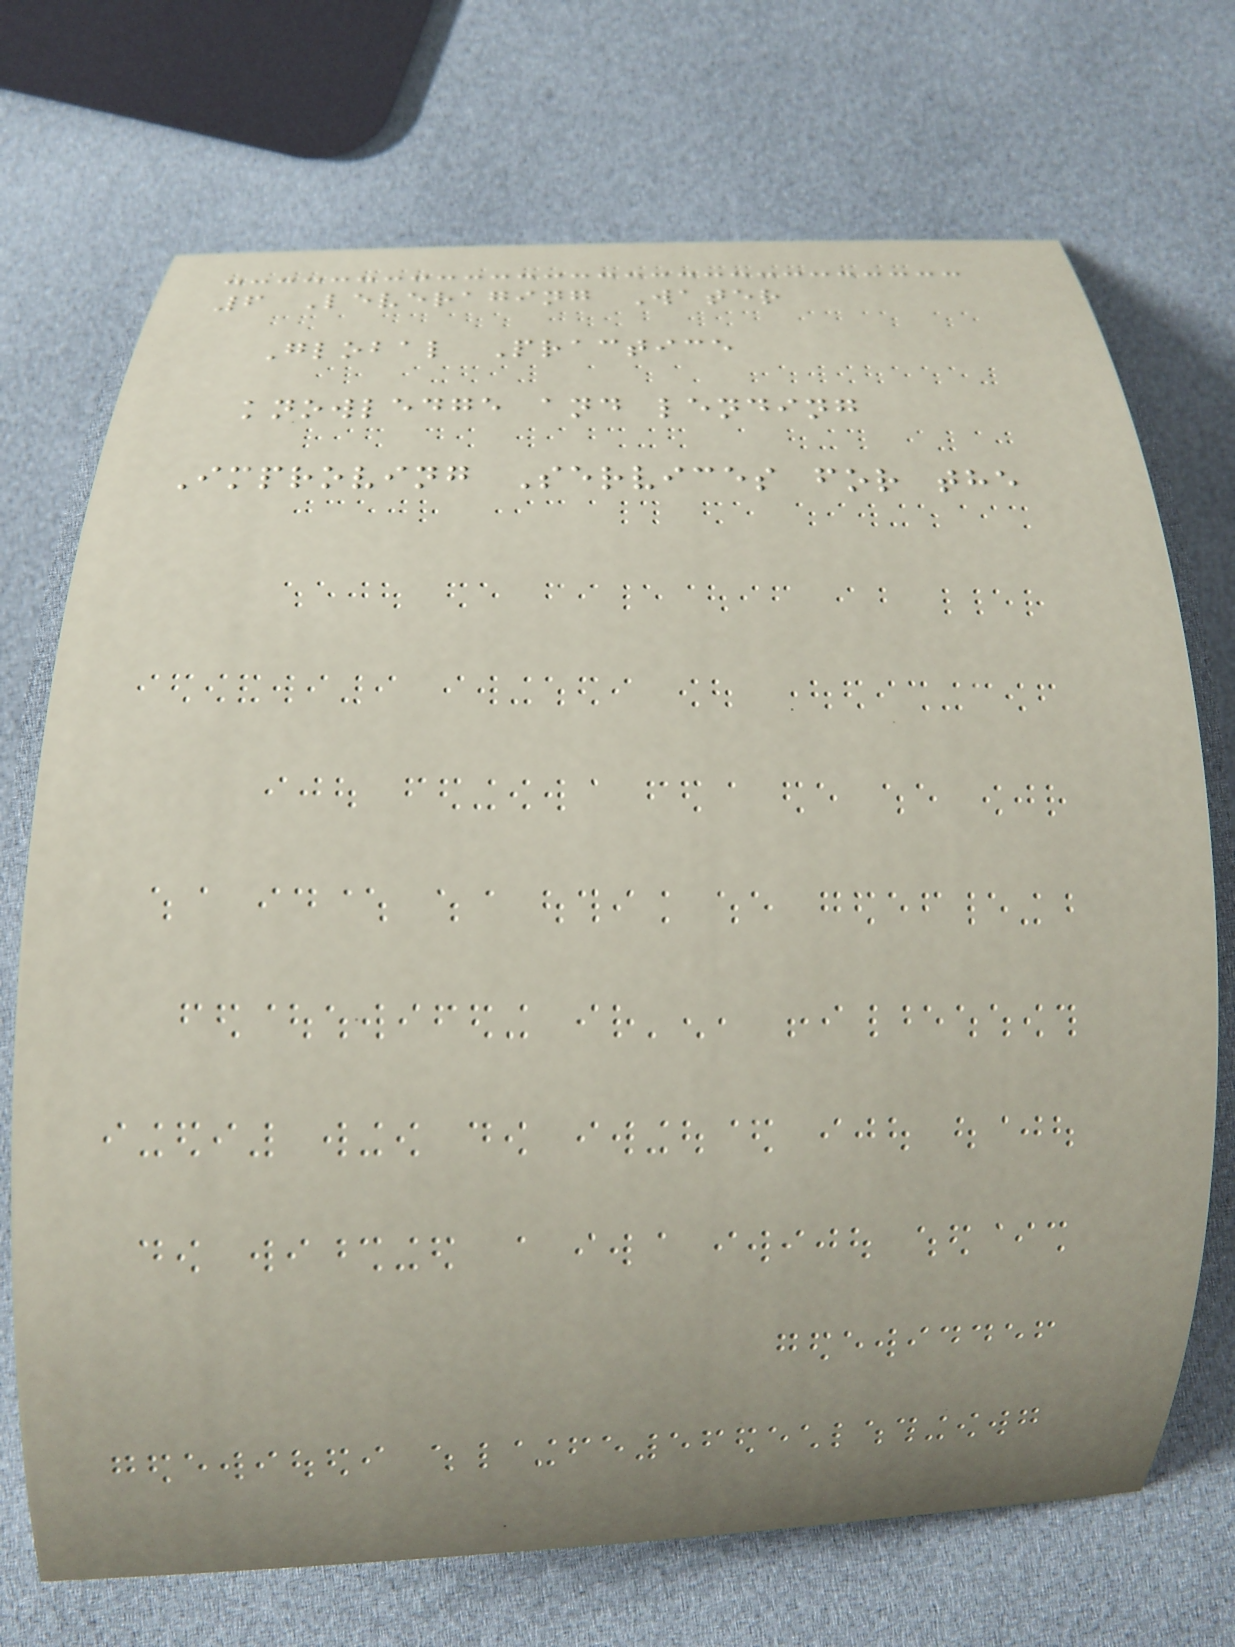6 Leveraging Water
Global Practice
knowledge and lending
Improving Services for the
